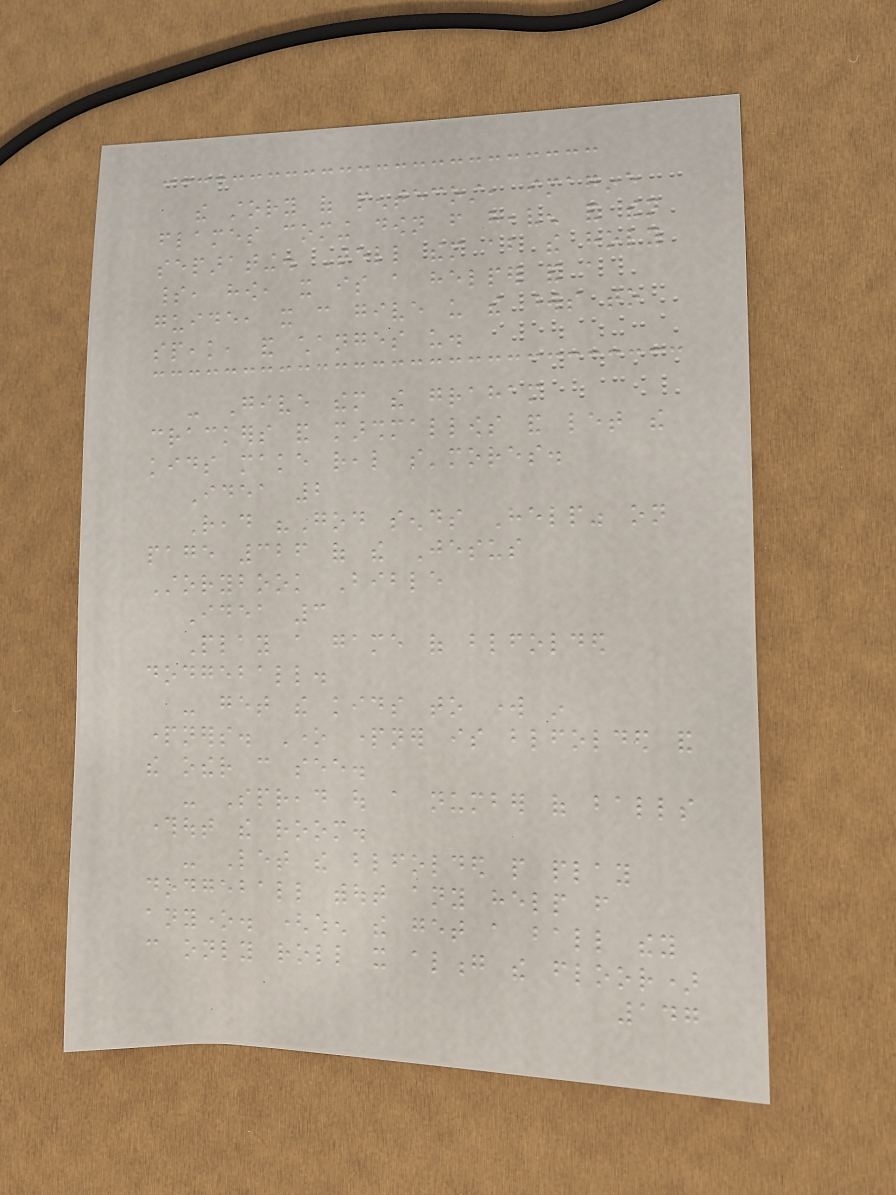the story of pentecost, imagine
flames coming down from heaven and then
separating. Tell them about the holy
spirit, how, it is a helper and a
guide, it can give us the words to
speak, and changes us.
- Give them the graham
crackers and marshmallows and let the
kids make real s'mores.
Idea 2
Read "God sends Help" on
page 326 of the Jesus
Storybook Bible
Idea 3
Play a game of blindfolded
dodgeball.
- get the kids to work in
partners. One partner is blindfolded and
the other can see.
- Spread out a number of balls
throughout the room.
- Let the blindfolded people play
dodgeball without any help from
anyone. (when the get a ball they
can only roll it along the floor)
147
